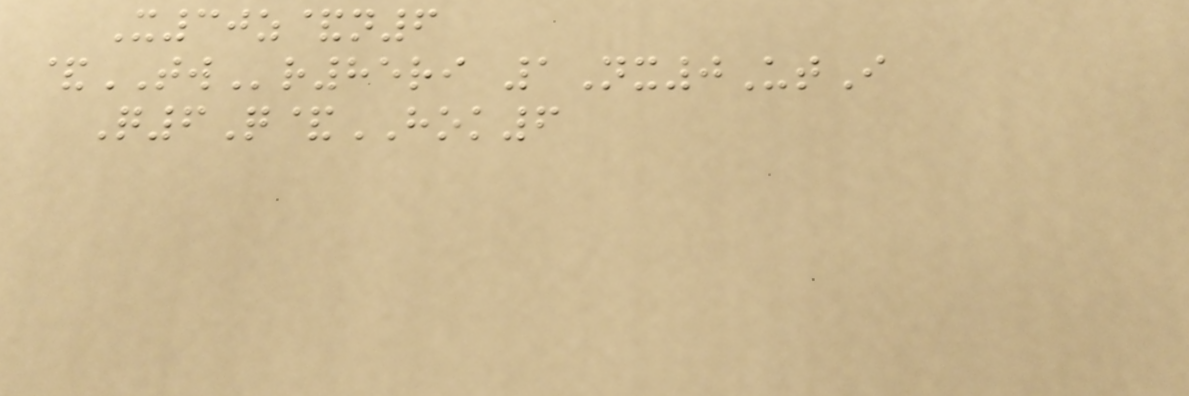X30z&n6
&TWr85ri 1Nx0UtI
Q6Q&HOK6
